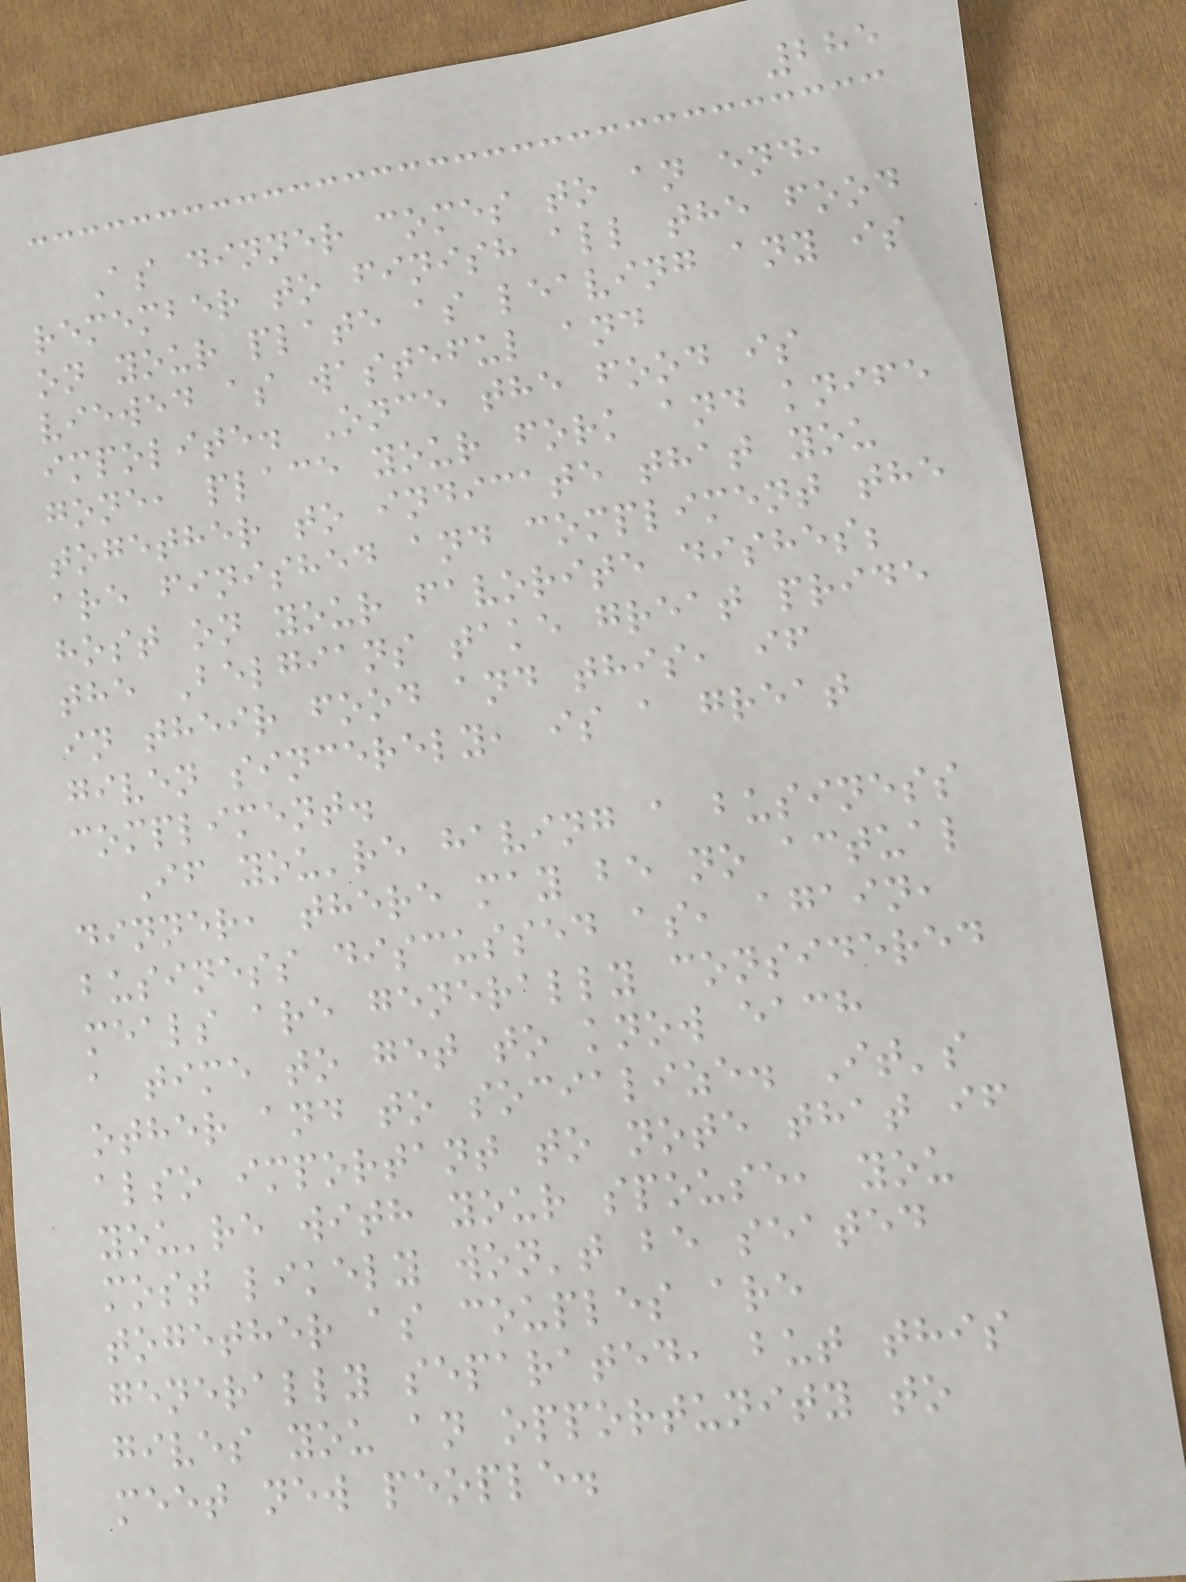285
As dinner comes to an end,
remember to finish all the food
on your plate as leaving any is
viewed as wasteful and
impolite. Once the food is
gone, place your fork and knife
together to indicate that you
are finished and compliment the
host on your favorite dishes;
the Belgians take great pride
in their food and this, if
given sincerely, is a great
compliment.
If you're having a business
dinner, there may be no actual
business discussed as, again,
meals are generally considered
a time to get to know each
other and to socialize. It's
also important to note that if
you're with your spouse, you
most likely won't be seated
together as couples are
generally separated, but this
gives you an opportunity to
meet new people.
